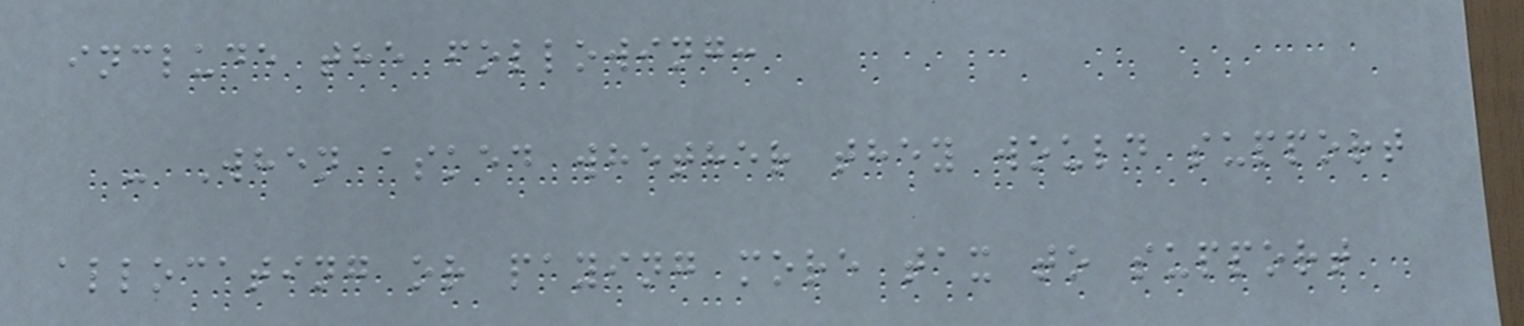include the following:
- When asked whether they would support
allocating or paying more tax to support
